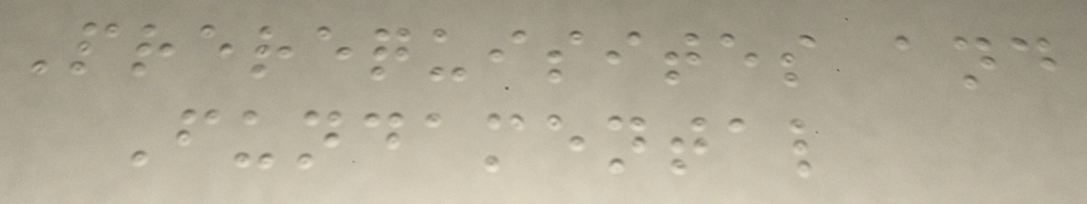Prerequisites and
Fundamental
